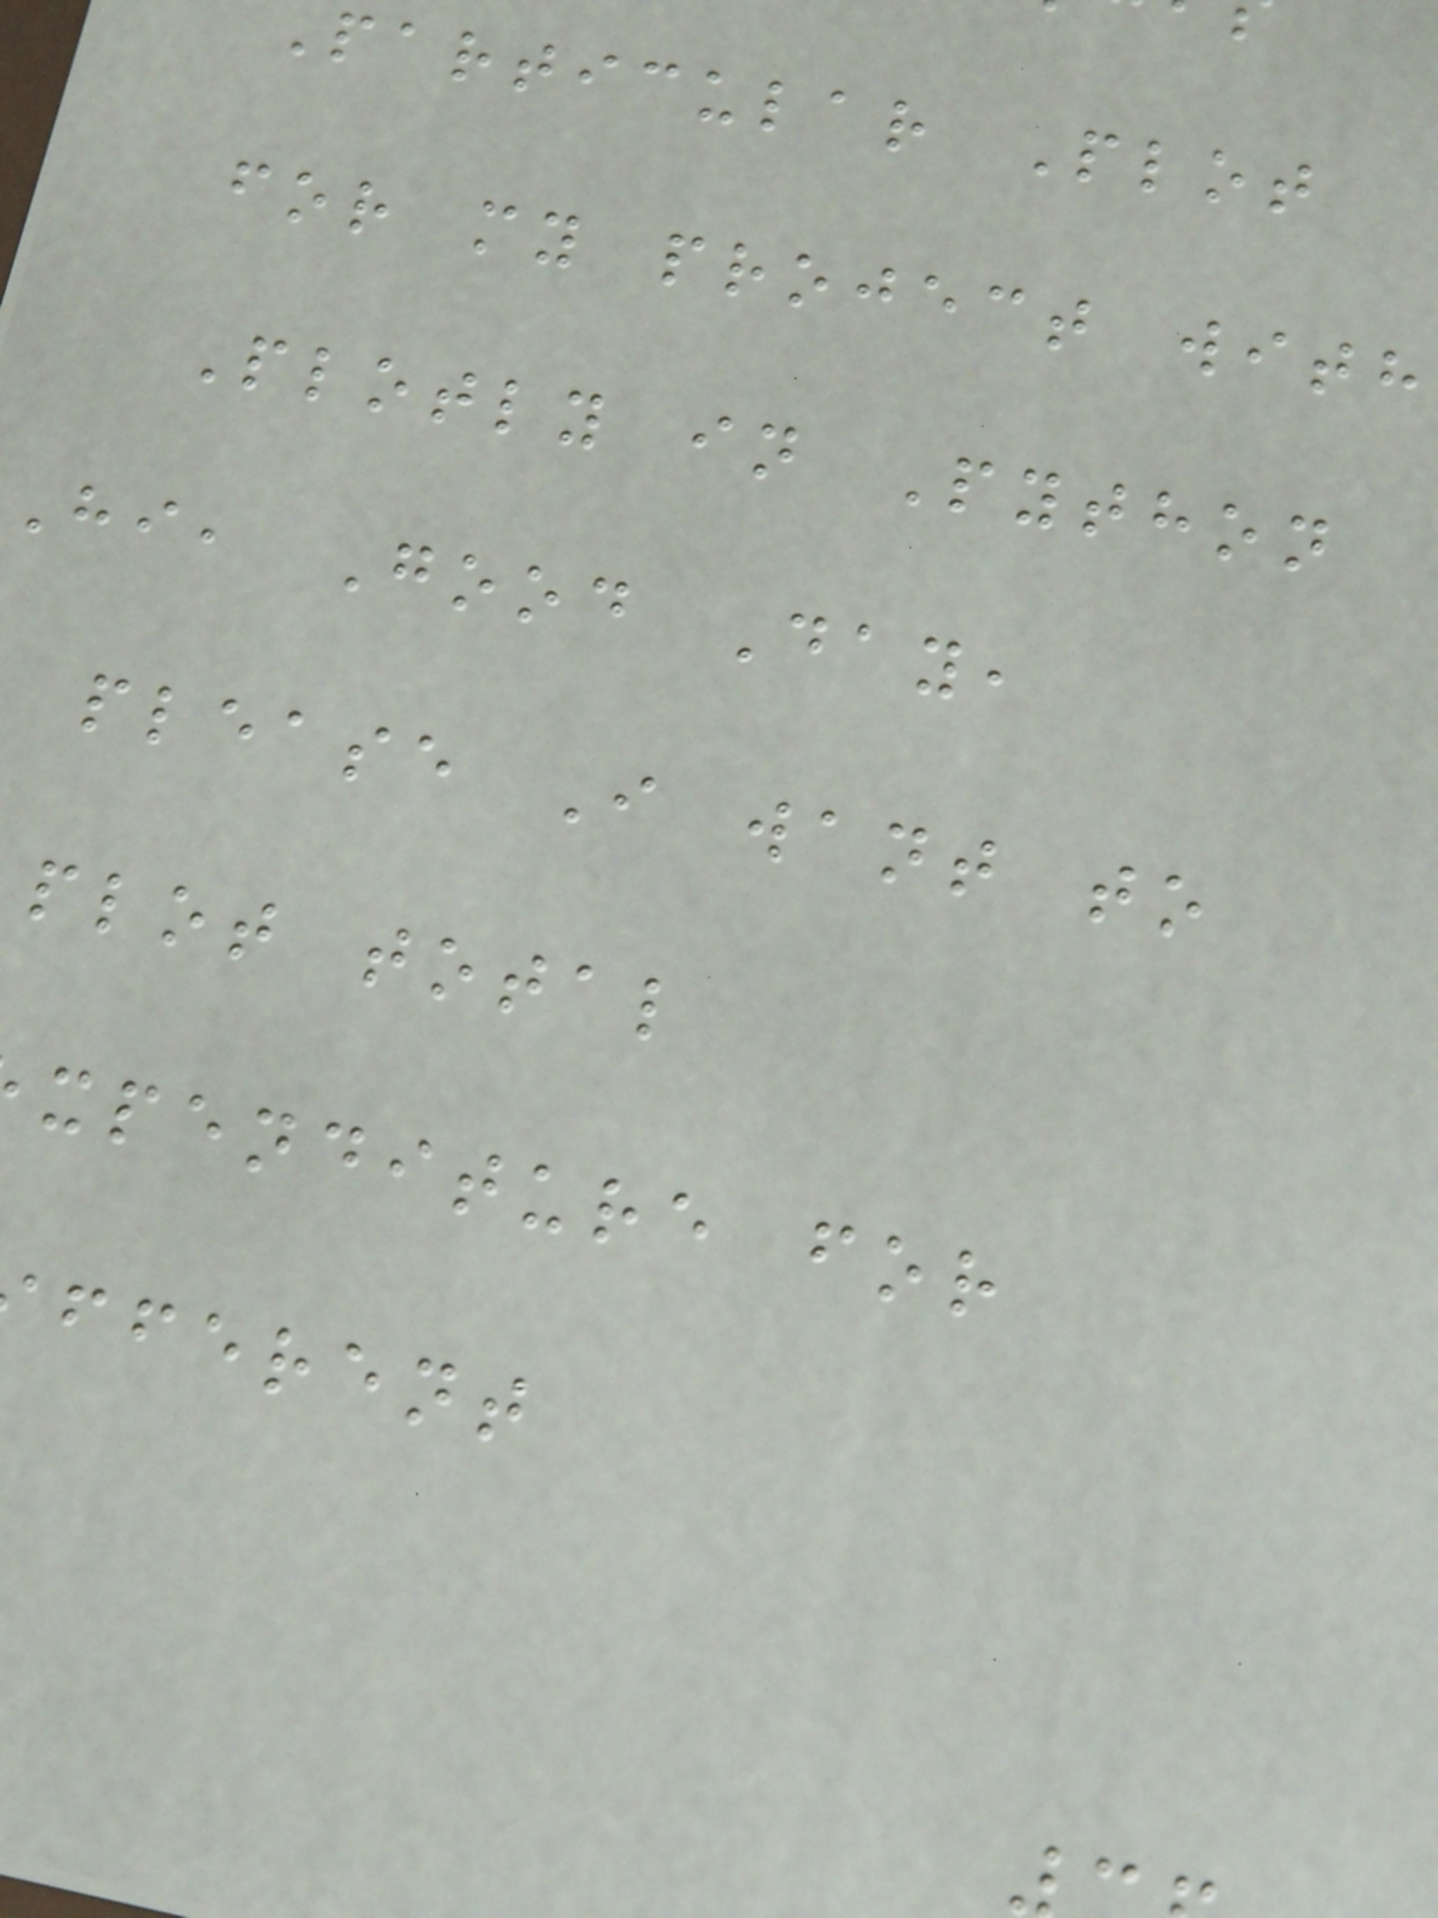Particular Plot
for my project with
Plotly in Python
Hi, Good Day,
please I want to
plot total
xpenditure for
fferent
